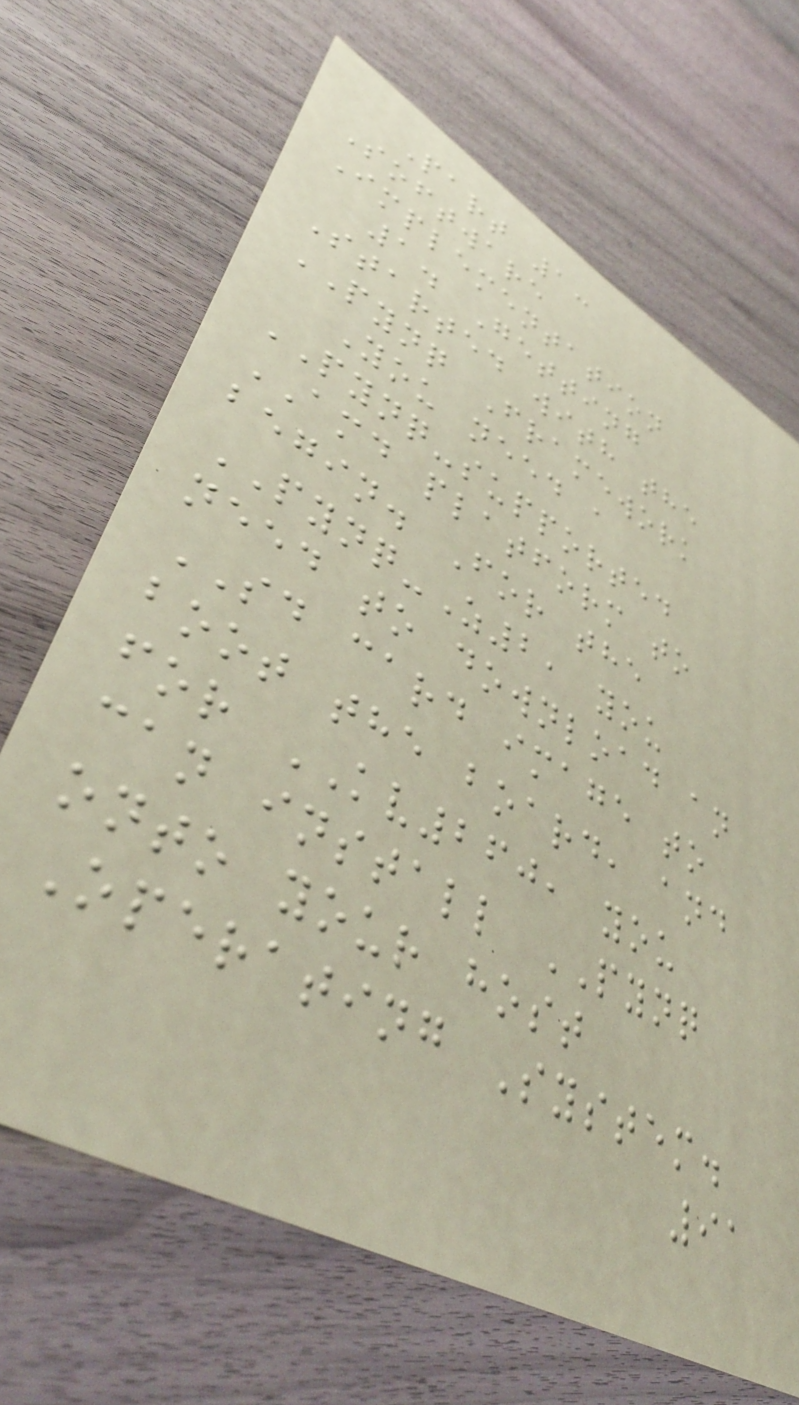Part 1:
Software
Implementation
1. Getting
Started with the
PYNQ Framework
You need a
PYNQ-supported
AMD platform to
begin. For the
PYNQ-Z2, you
need to download an
SD card image to
boot the board, and
for KV260, you
can install PYNQ
onto your host
Operating System.
91
